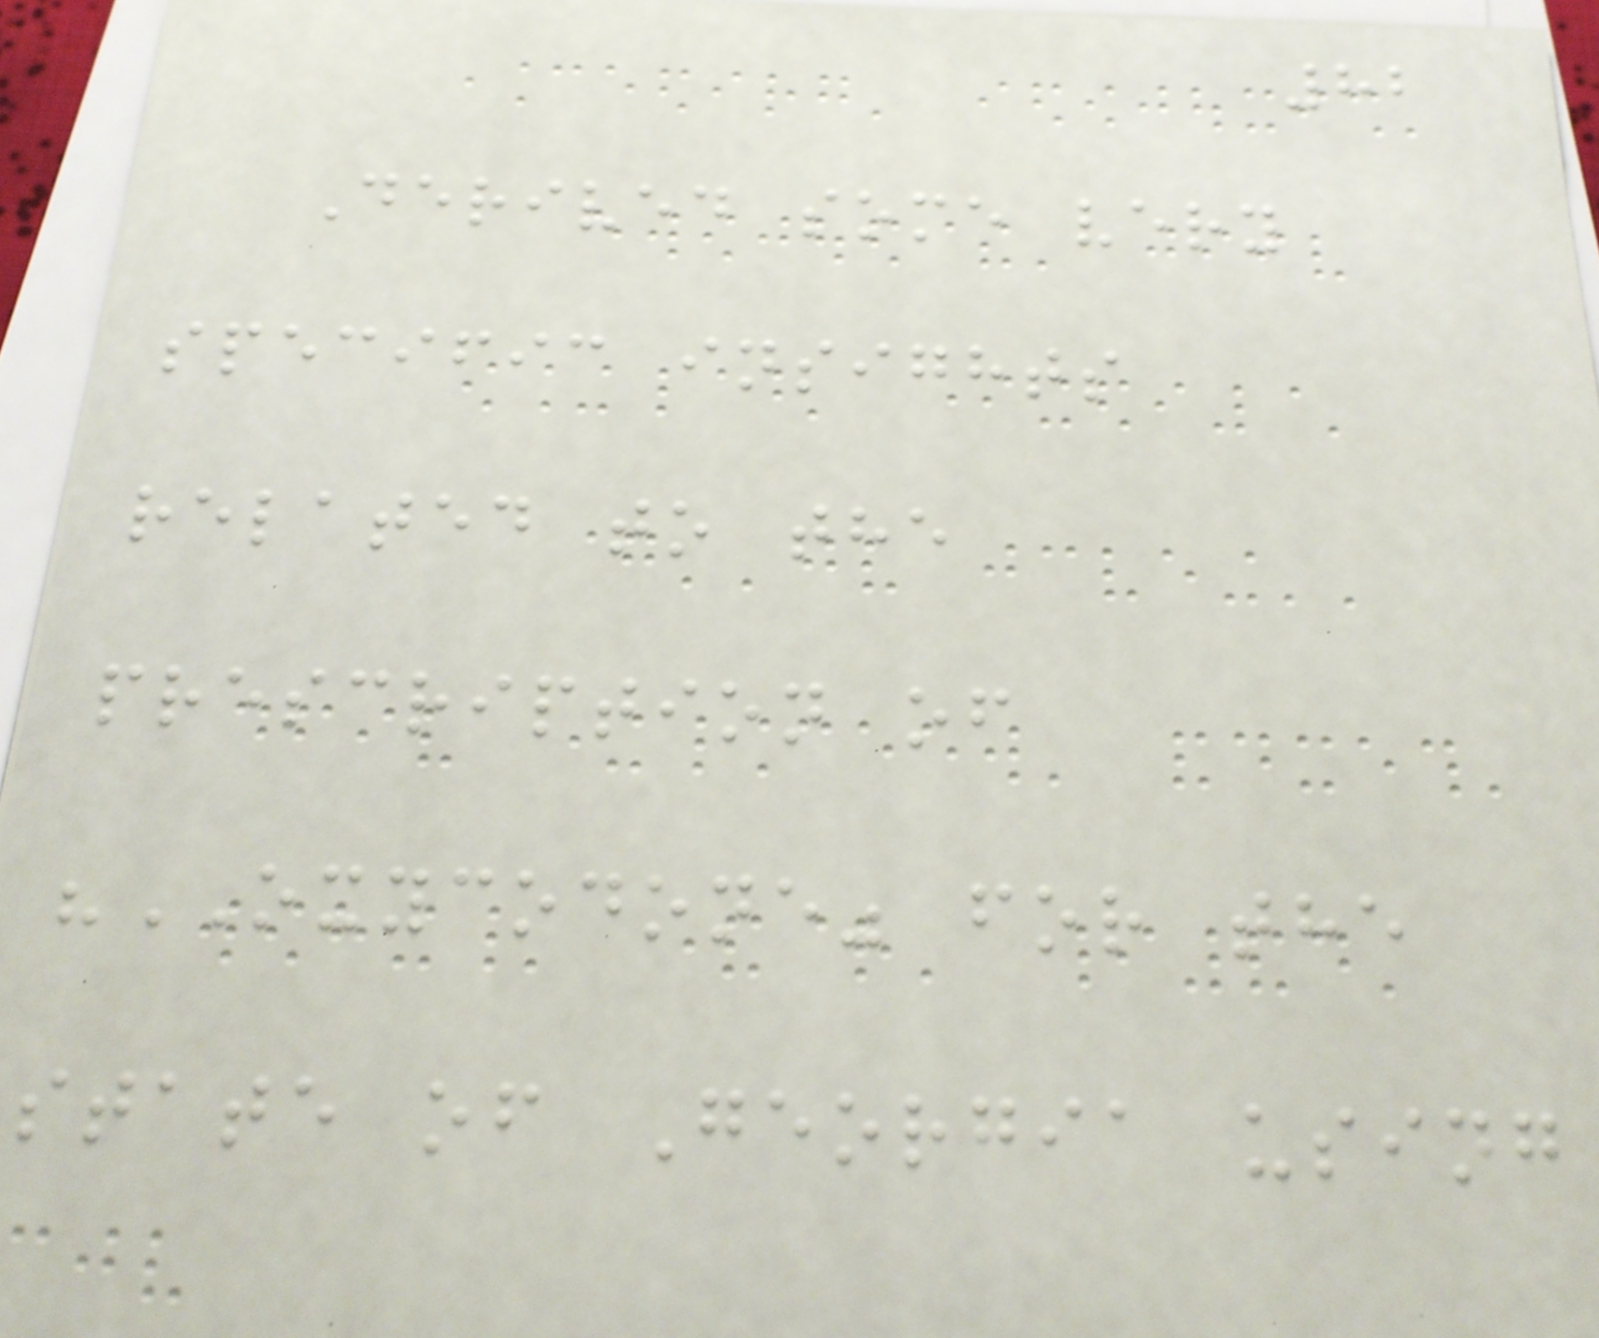82
Derived some very
specific insights
related to the
prescription of
"OXYCODONE" for the
state of Georgia using
